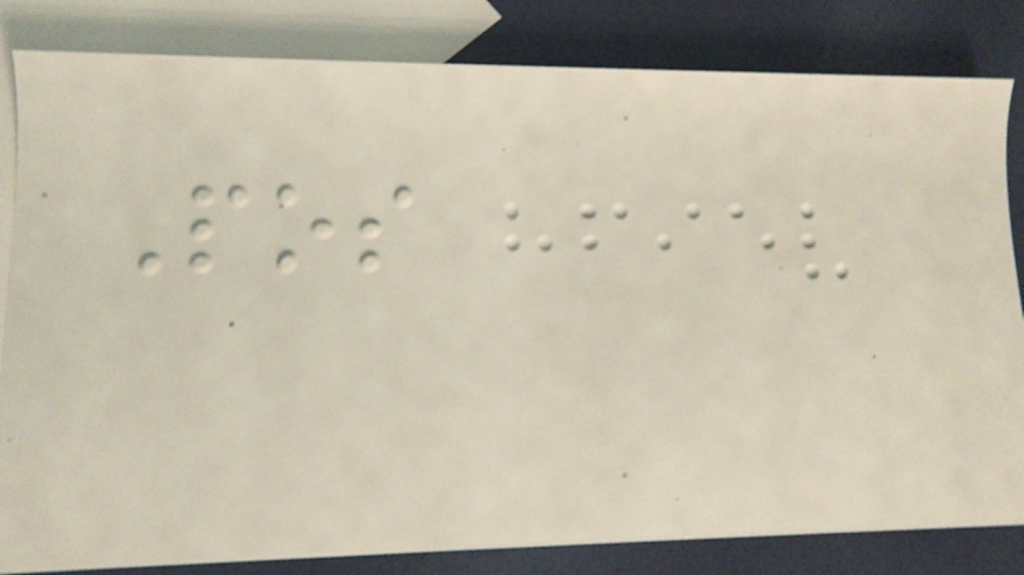Pos
